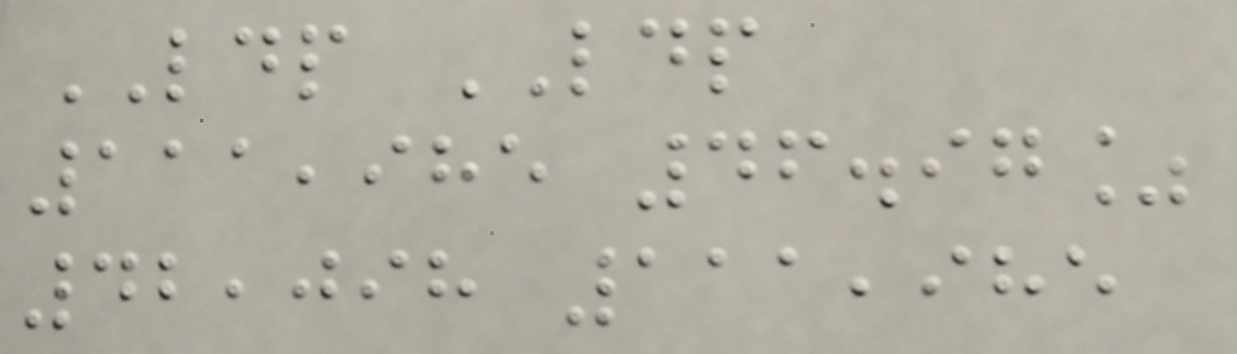LDP LDP
111,985 46.97%
42,098 111,985
